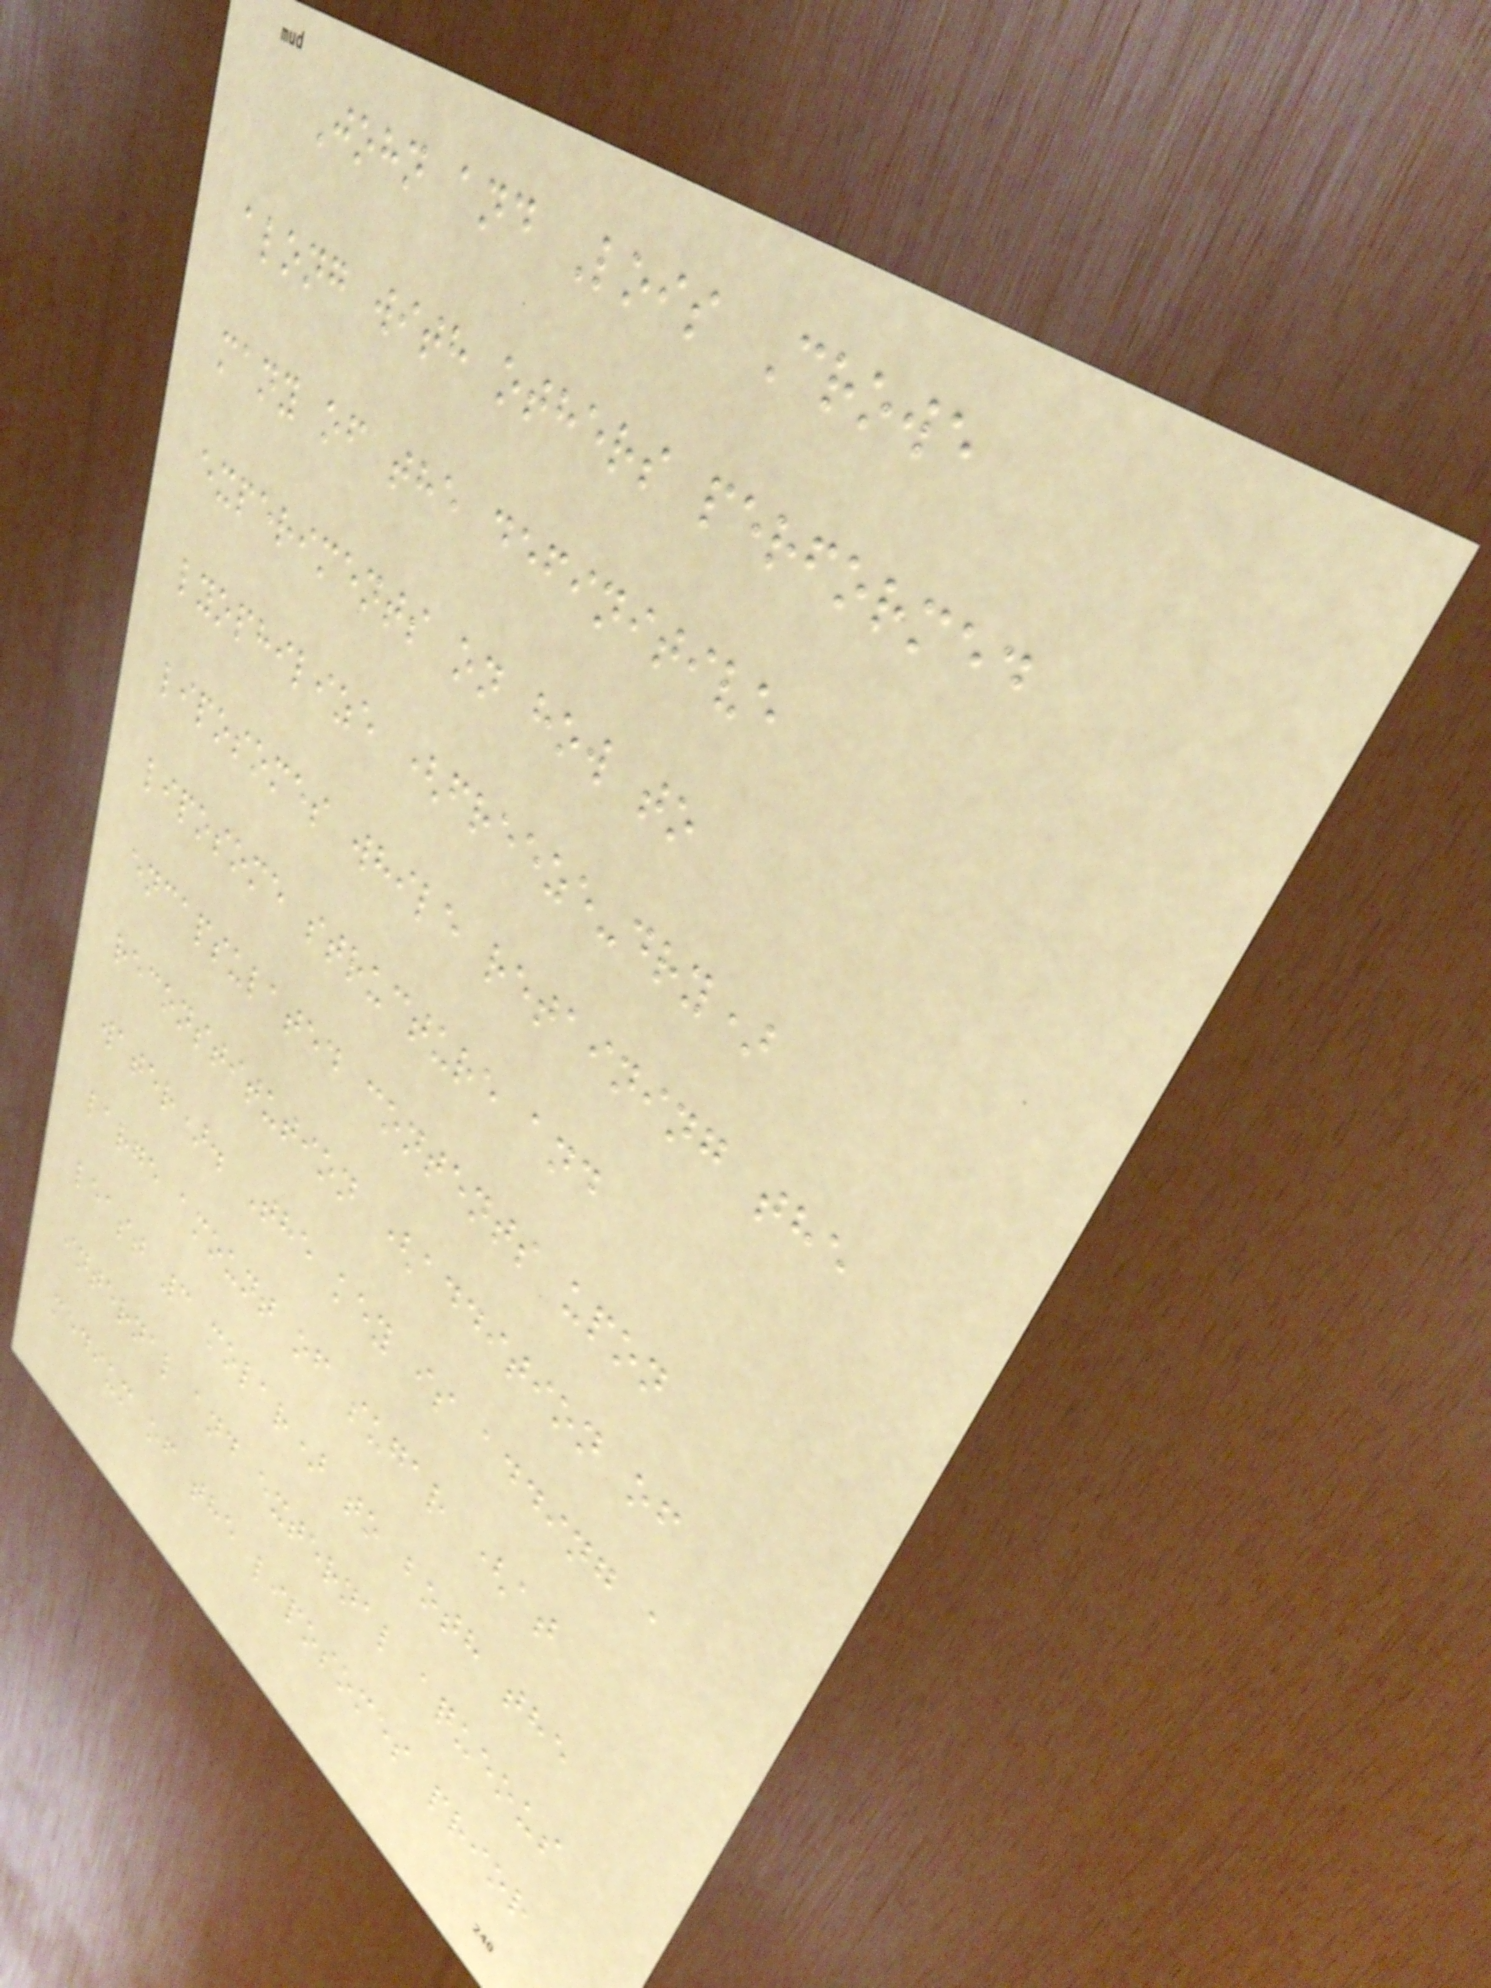John and Lois Crowe
along with others performed
many of the definitive
experiments on how to
lyophilize (freeze-dry)
liposomes while retaining the
liposome structure and
encapsulated contents upon
reconstitution (addition of
water). The key is adding a
large amount of sugar (at
least 3 molar) to both the
internal and external aqueous
medium of the liposomes prior
